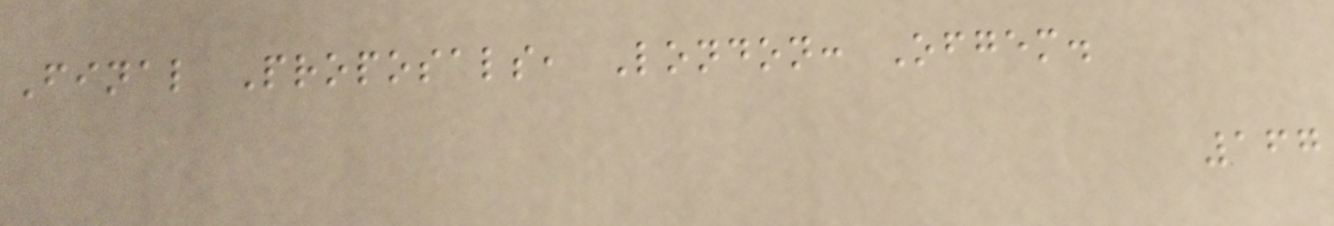Final Proposals, London: Ofgem.
167
